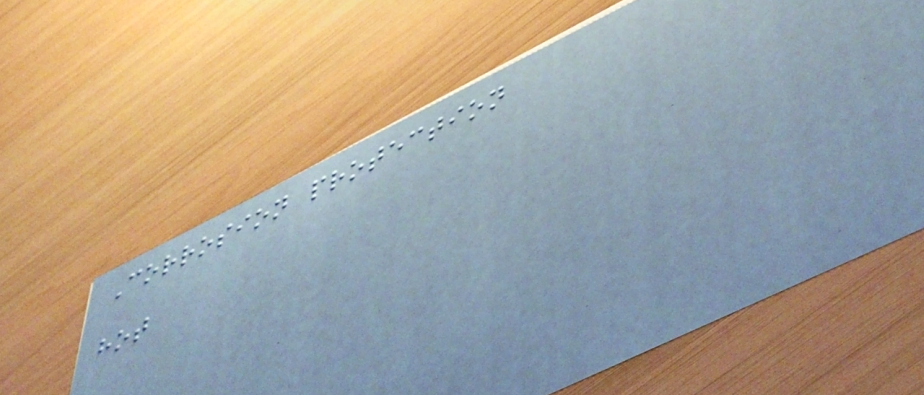Corrosion protection
hot
